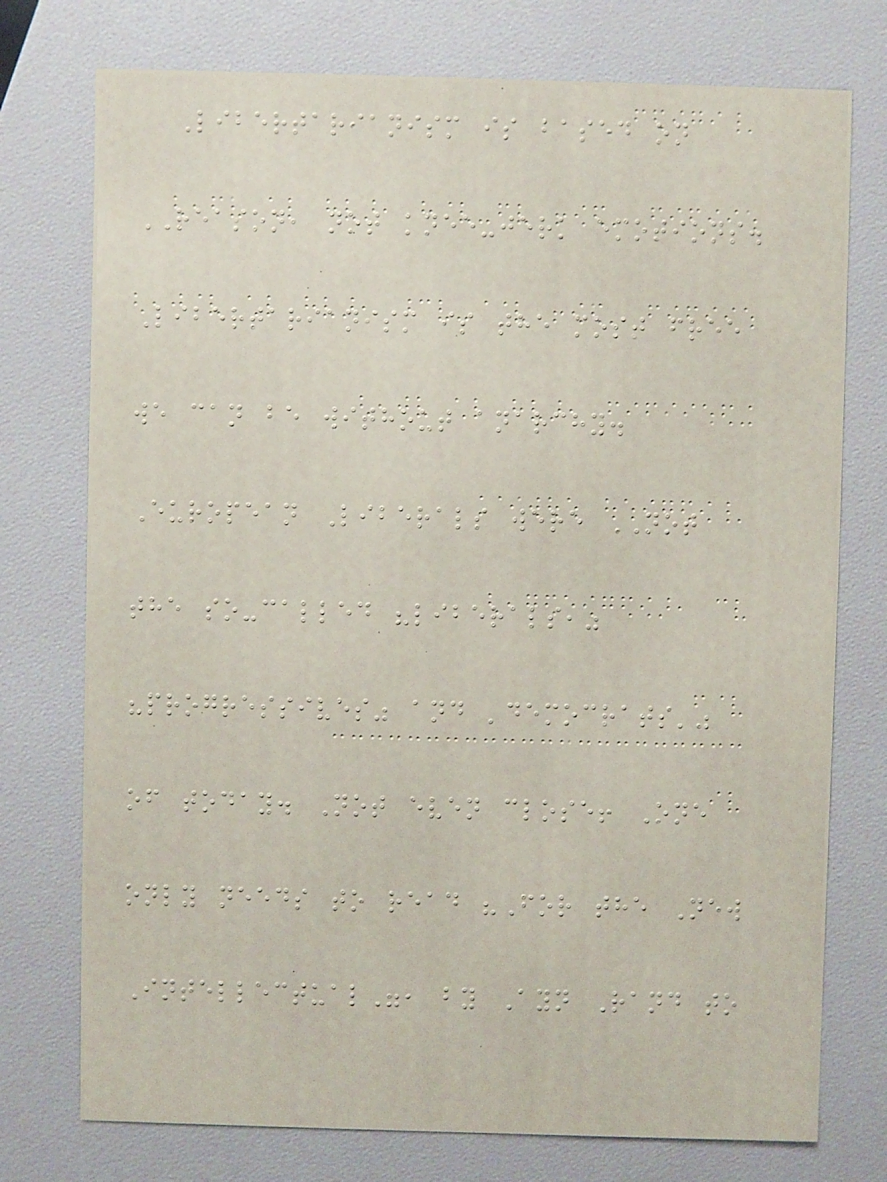Libertarianism is based on
REASON, not knee-jerk emotions.
Libertarianism is the most free
we can be without anarchy.
European Liberals were NOT
the so-called "liberals,"
"progressives" and 'democrats'"
of today. Not even close! One
only needs to read "For the New
Intellectual", by Ayn Rand to
